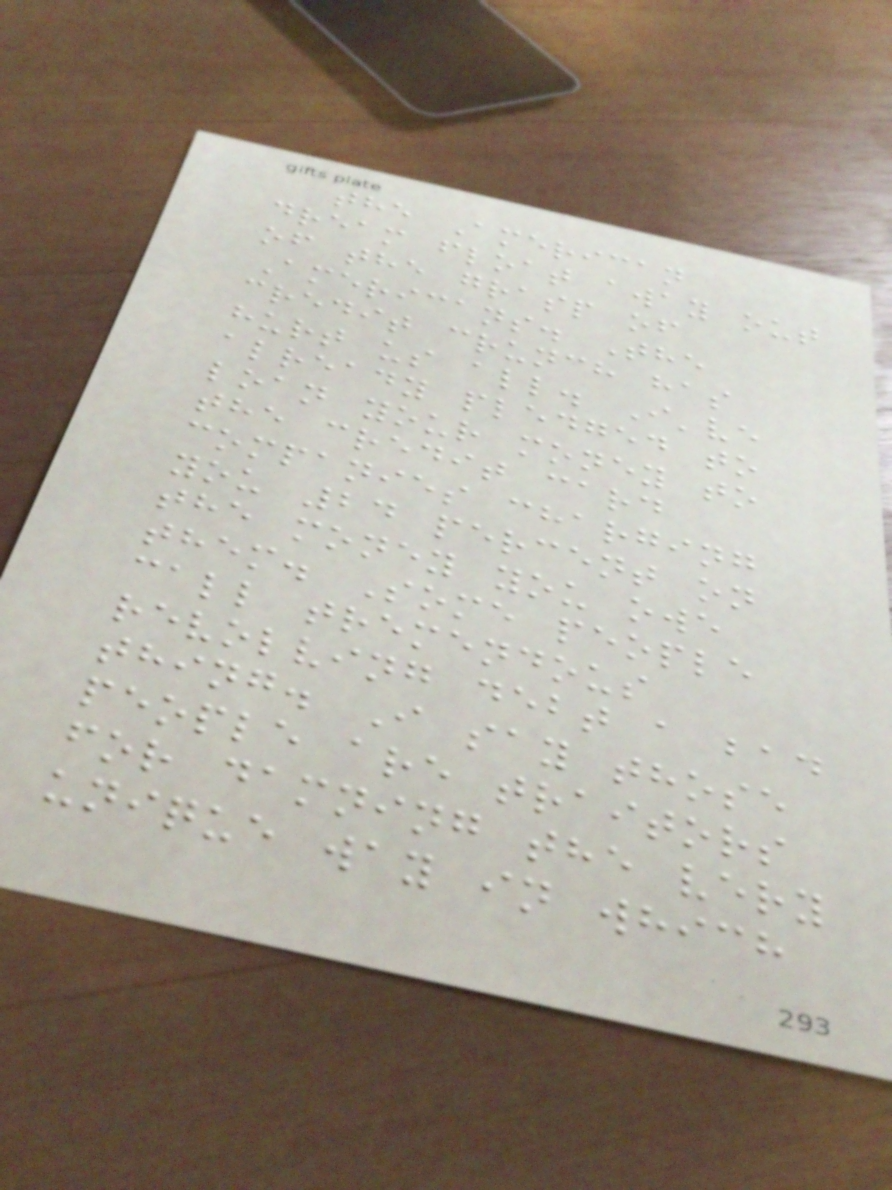the American
dream float away out
of the grasp of
Americans. The
credit crunch has
hurt us all. I've
already pledged to
loan your money to
the credit card
companies charging
you 24 percent on
the money you owe
them. Some people
call tremendous
revolving debt a bad
thing. I say those
people are traitors
for damning the very
unique way in which
